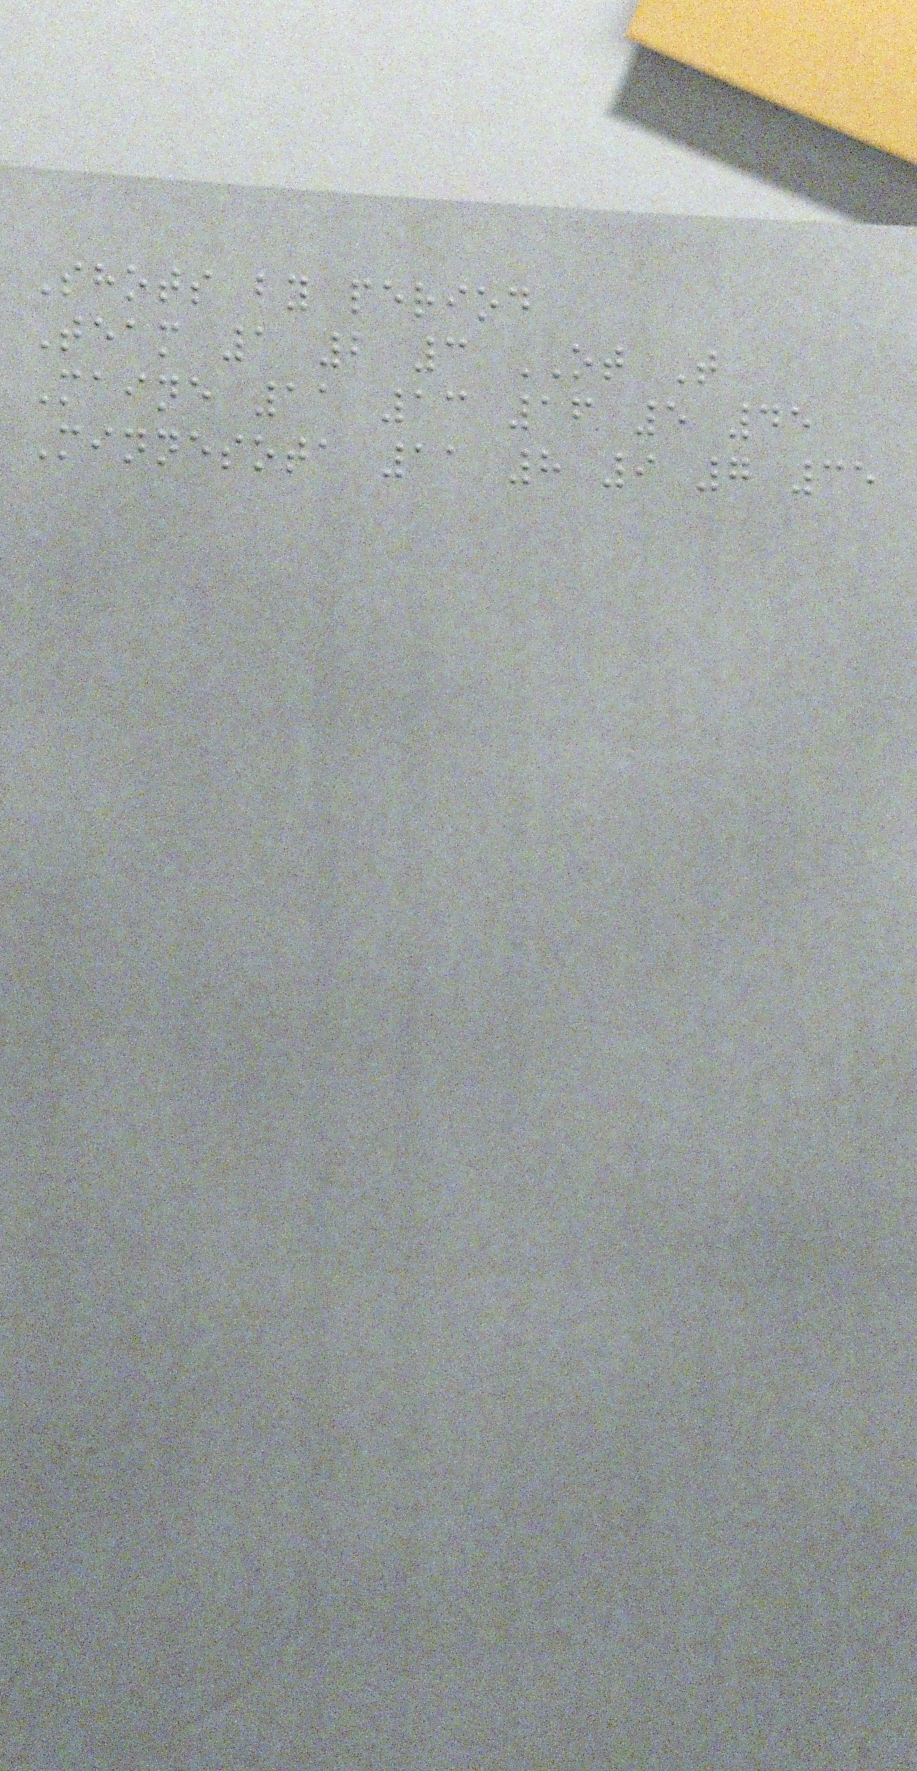Shots by period
Team 1 2 3 OT T
Maine 11 13 16 5 45
Minnesota 11 8 9 7 35
